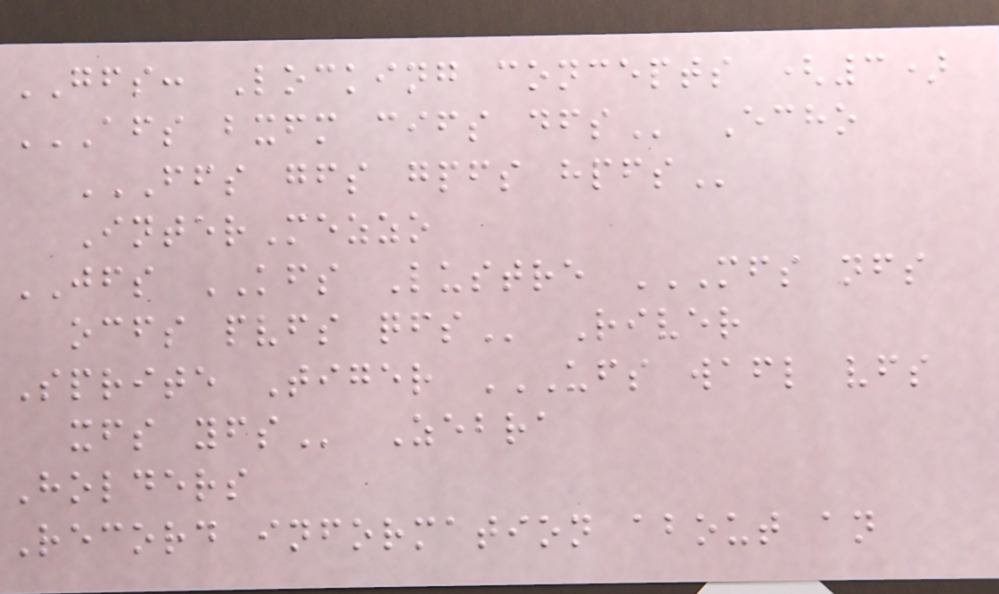GFS: Locking concepts (3)
AFS BXFM CIFS DFS Echo
FFS GFS GPFS HPFS
InterMezzo
JFS KFS Lustre MFS NFS
OCFS PVFS QFS River
Sprite Tiger UFS WAFL VFS
XFS YFS Zebra
Holders
Record information about an
